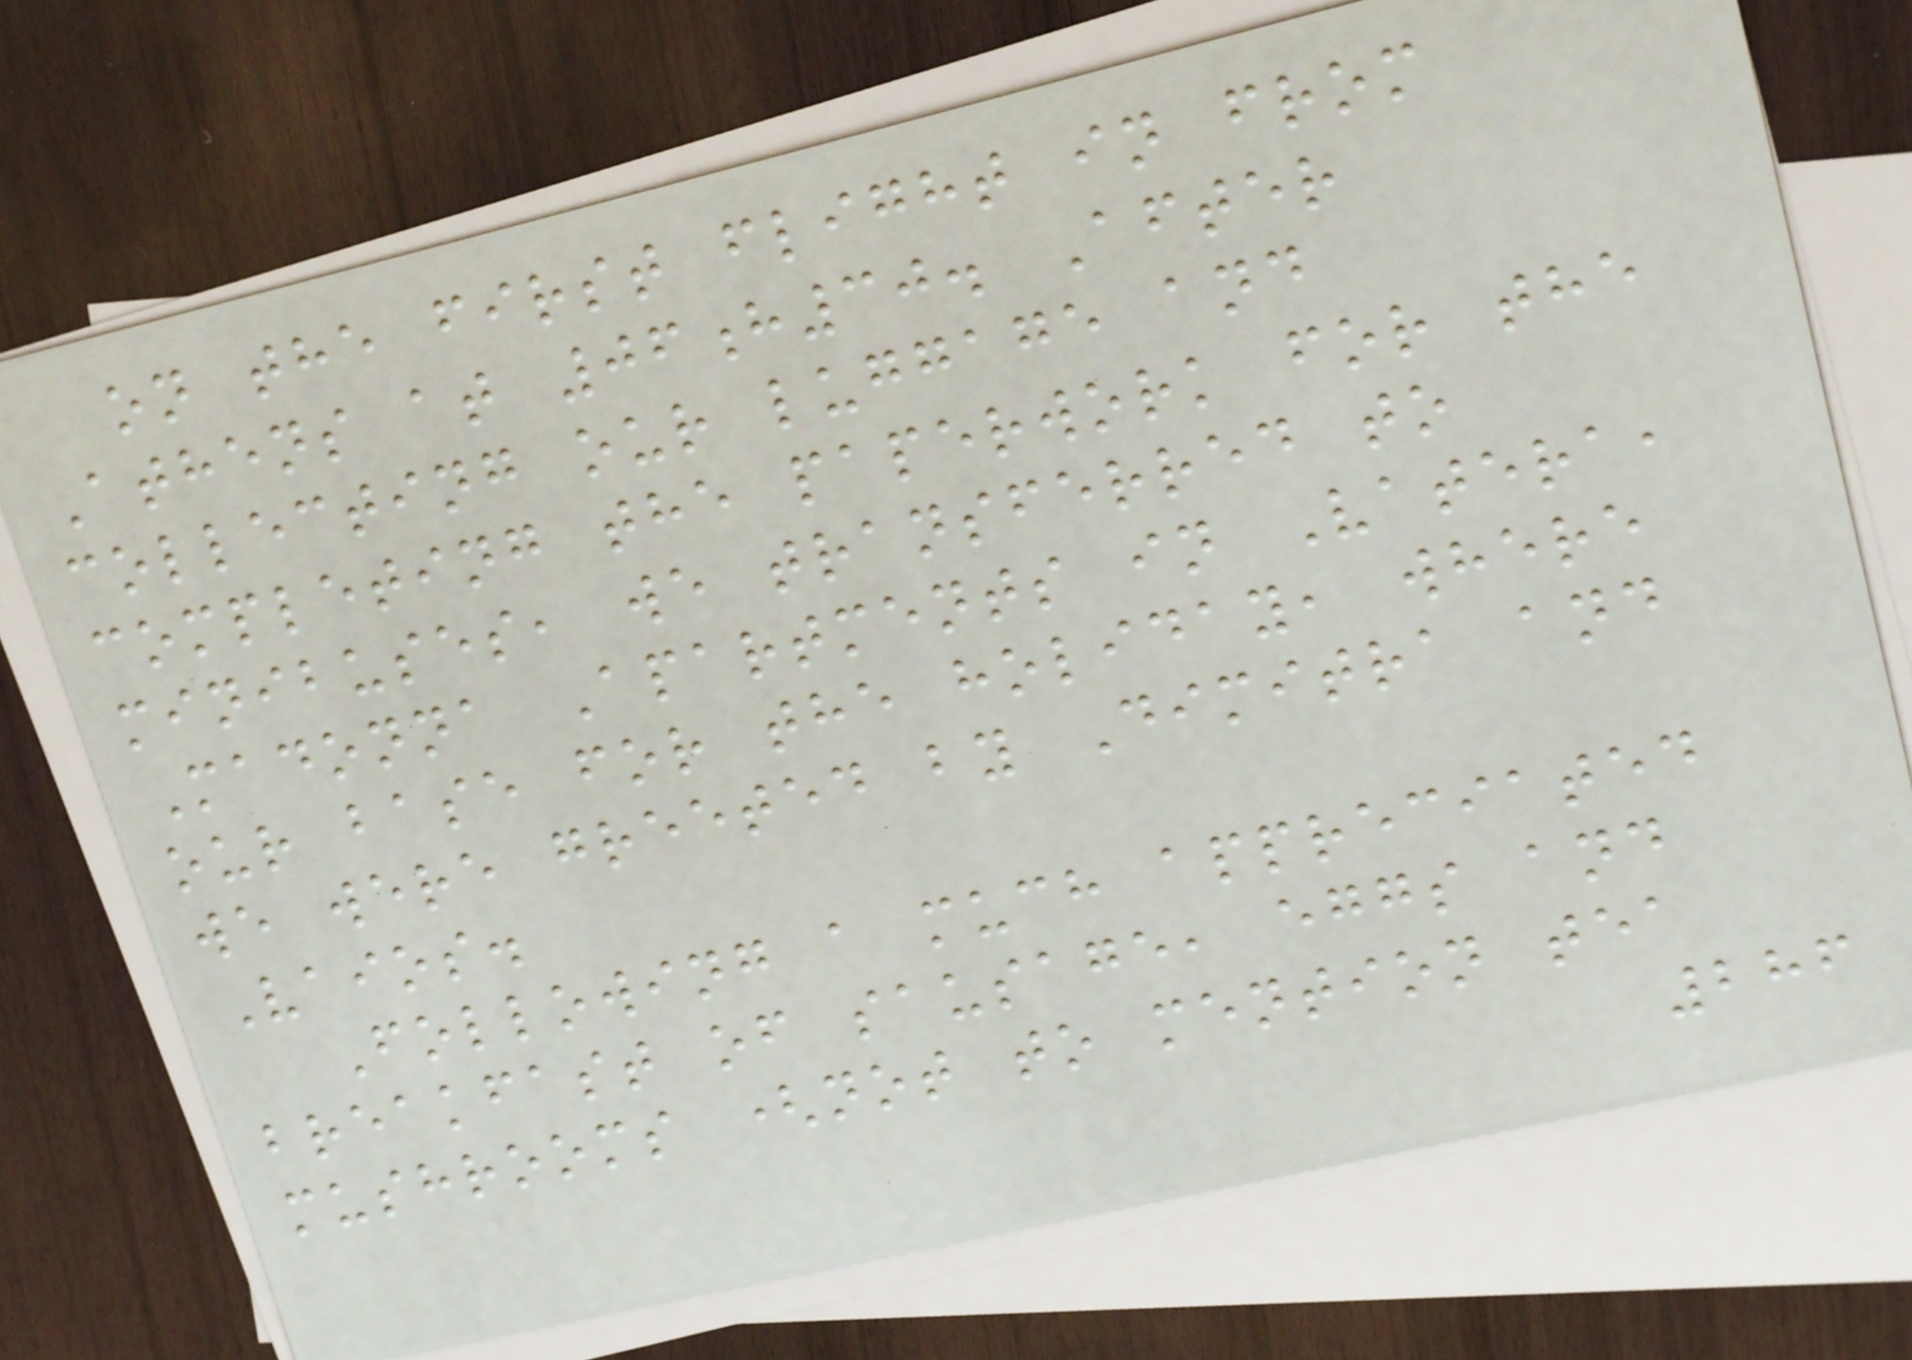on the first flight in from
Athens at 06h30. After
collecting our luggage and
completing the paperwork for the
minibuses, we transferred to
Madonna Apartments in Vatera,
our base for the holiday, where
we were greeted by Dimitra and
Vaios.
Following a much appreciated
breakfast of sausage, eggs and
mushrooms (not to mention tea
286
